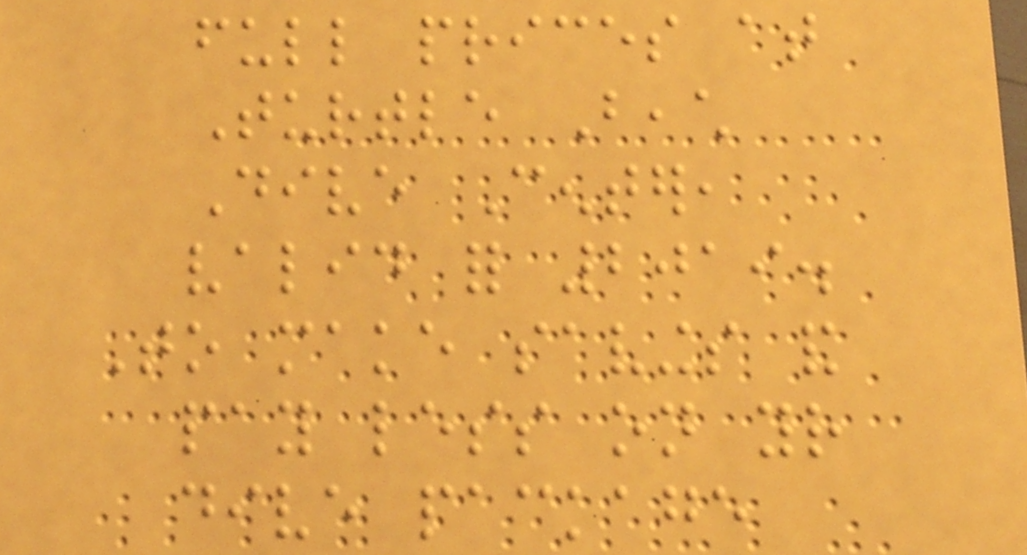full prices at
Turtle Beach
Dive Center,
valid for 2019.
To make savings and
pay less on your
dive package
